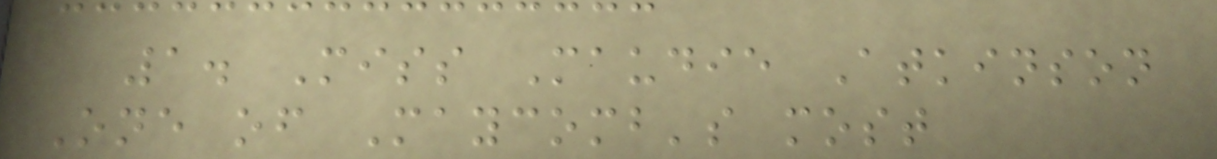1. Miss Maudie Atkinson
One of Maycomb's most
